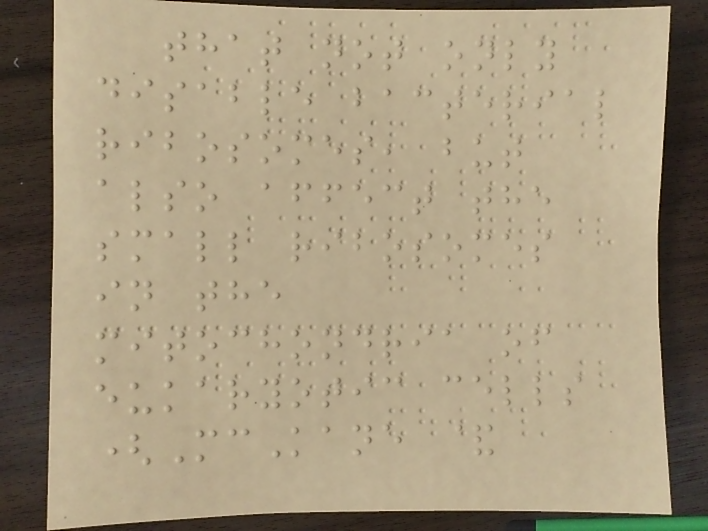that not only
disable bacterial
ribosomes, but
also affect the
small ribosomes
in the
mitochondria of
eukaryotic cells
(McKane &
